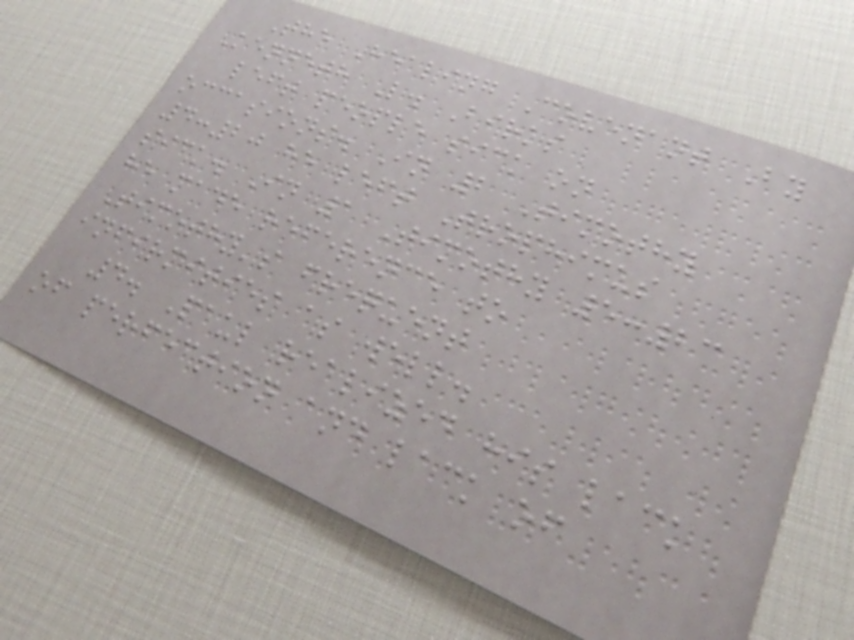The Healing Covenant By
Kenneth L. Birks
left people sick on
occasions. In 2 Timothy
4:20 he left Trophimus
sick. In 1 Timothy 5:23
he made reference to
Timothy's frequent
infirmities as well.
4. Paul realized his lack
of perfection and lack of
